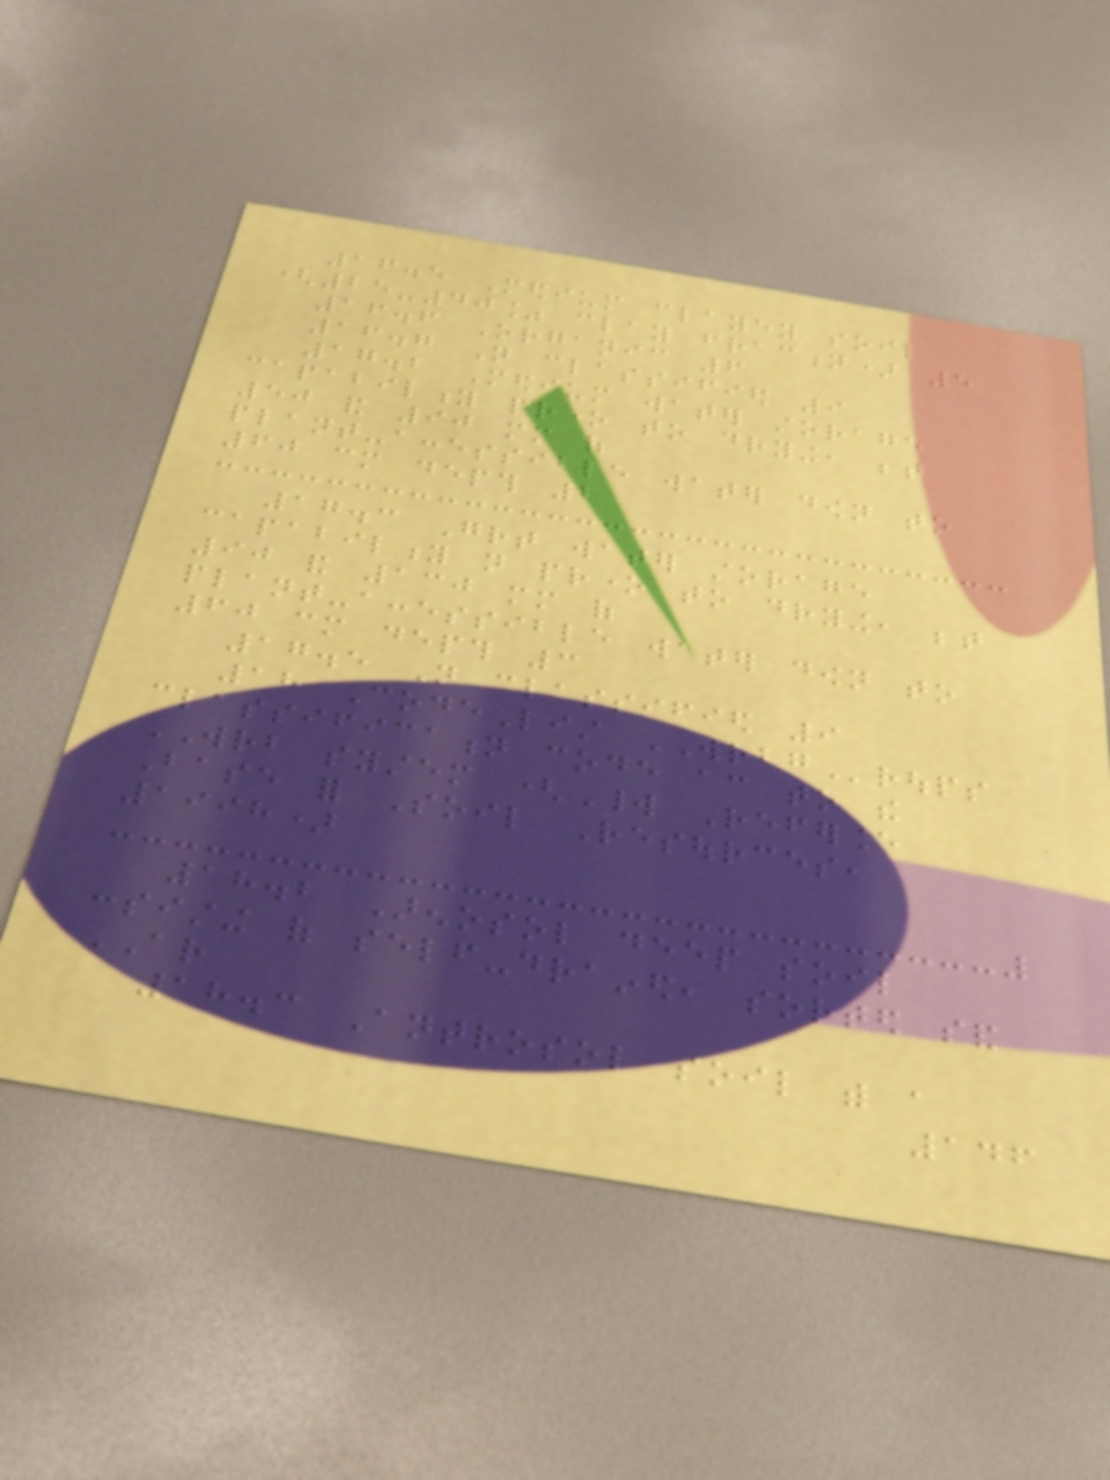16.5 Medium clayey soil
(25-40% clay fraction) 5
16.6 Organic 6
16.7 Not classified 9
17.2 Medium water storage
capability prone to drying, between
50 and 90 mm of
plant-accessible water down to
60 cm depth 2
17.3 Great water storage
capability not prone to drying, between
90 and 130 mm of
plant-accessible water down to
60 cm depth 3
17.5 Not classified 9
18 CodeList WRBGroups
classification code according to the
WRB system (World Referance
Base for Soil Resources,
1998)
18.2 Arenosol deep soil
consisting of self-drained, sorted sand
AR
18.3 Antrosol soil with a
146
